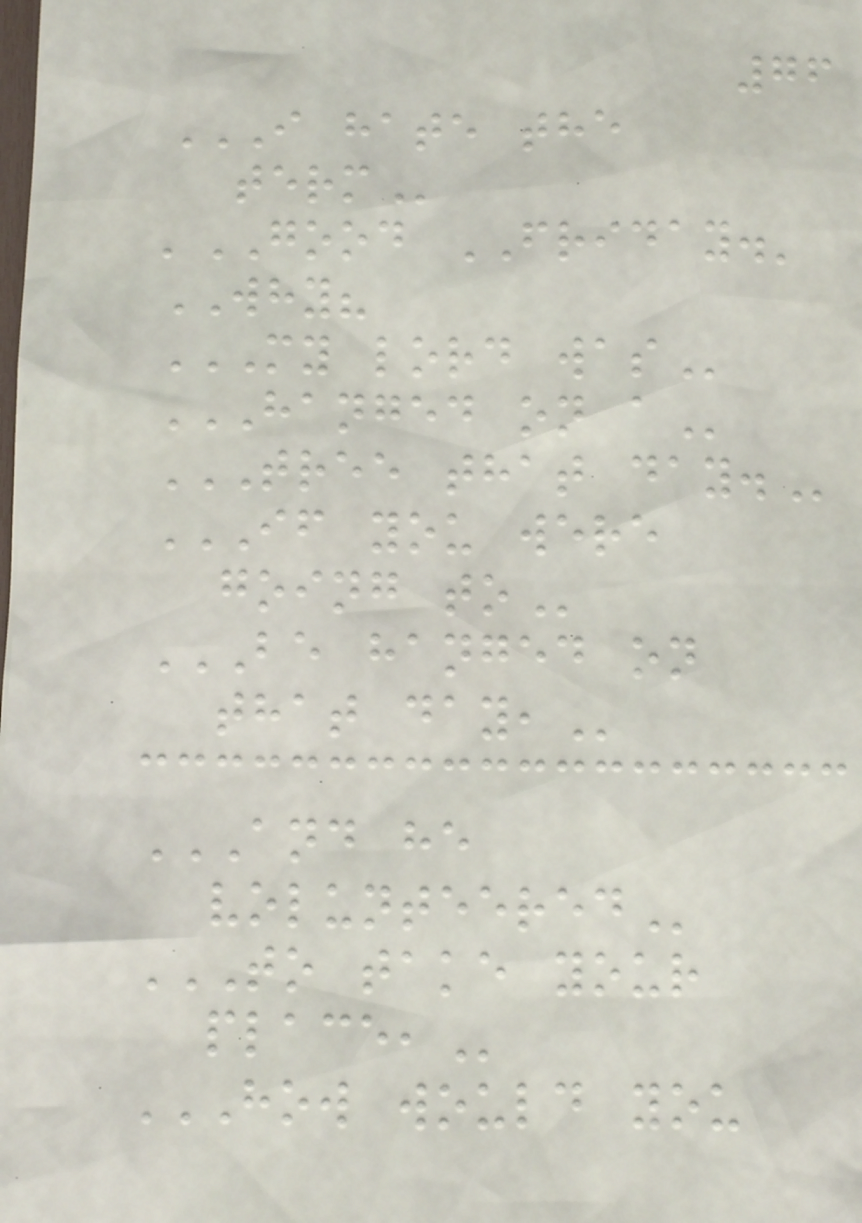76
I HATE THE
TERM
'GOOD FRIDAY.'
WHY?
MY LORD WAS
HANGED ON A
TREE THAT DAY.
IF YOU WERE
GOING TO
BE HANGED ON
THAT DAY,
AND HE
VOLUNTEERED
TO TAKE YOUR
PLACE,
HOW WOULD YOU
